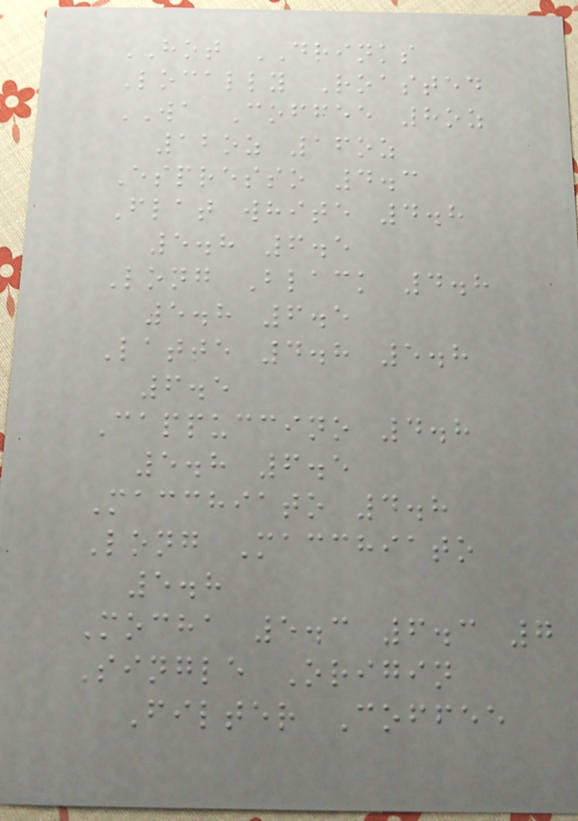HOT DRINKS
Locally Roasted
WA Coffee 8oz
12oz 16oz
Espresso 4.3
Flat white 4.8
5.8 6.5
Long Black 4.8
5.8 6.5
Latte 4.8 5.8
6.5
Cappuccino 4.8
5.8 6.5
Macchiato 4.8
Long Macchiato
5.8
Mocha 5.3 6.3 7
Single Origin
Filter Coffee
